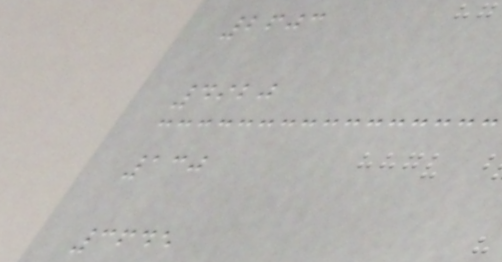2603
4920
130
3645
